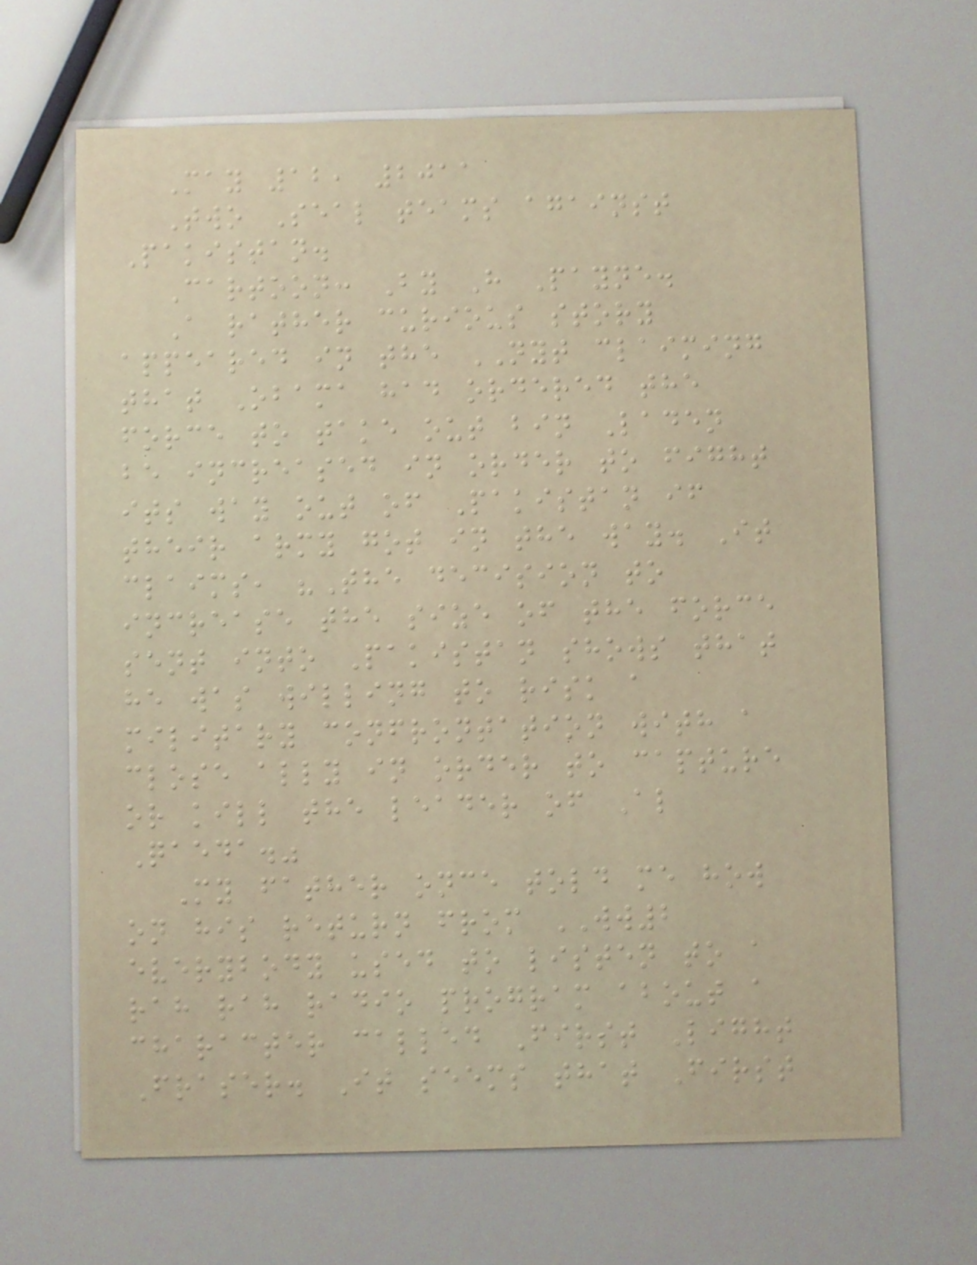May 12, 2011
Two Seal teams against
Pakistan.
Cartoon: By H Payne.
A rather curious story
appeared in the NYT claiming
that Obama had ordered the
force to take out bin Laden
be increased in order to fight
its way out of Pakistan if
their army got in the way. It
claims, "The decision to
increase the size of the force
sent into Pakistan shows that
he was willing to risk a
military confrontation with a
close ally in order to capture
or kill the leader of Al
Qaeda."
My father once told me how
on his return from WW2
everybody used to listen to a
rah rah radio program about a
character called First Light
Fraser. It seems that First
